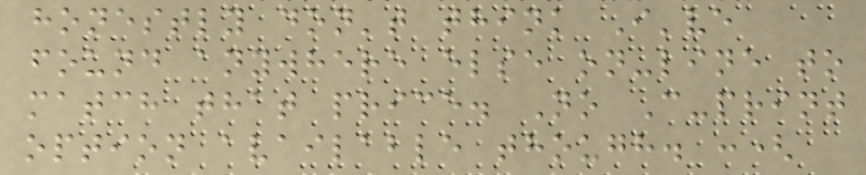honestly don't think I've
found anywhere else on-line to
match that price. No C-print
option available though. :(
